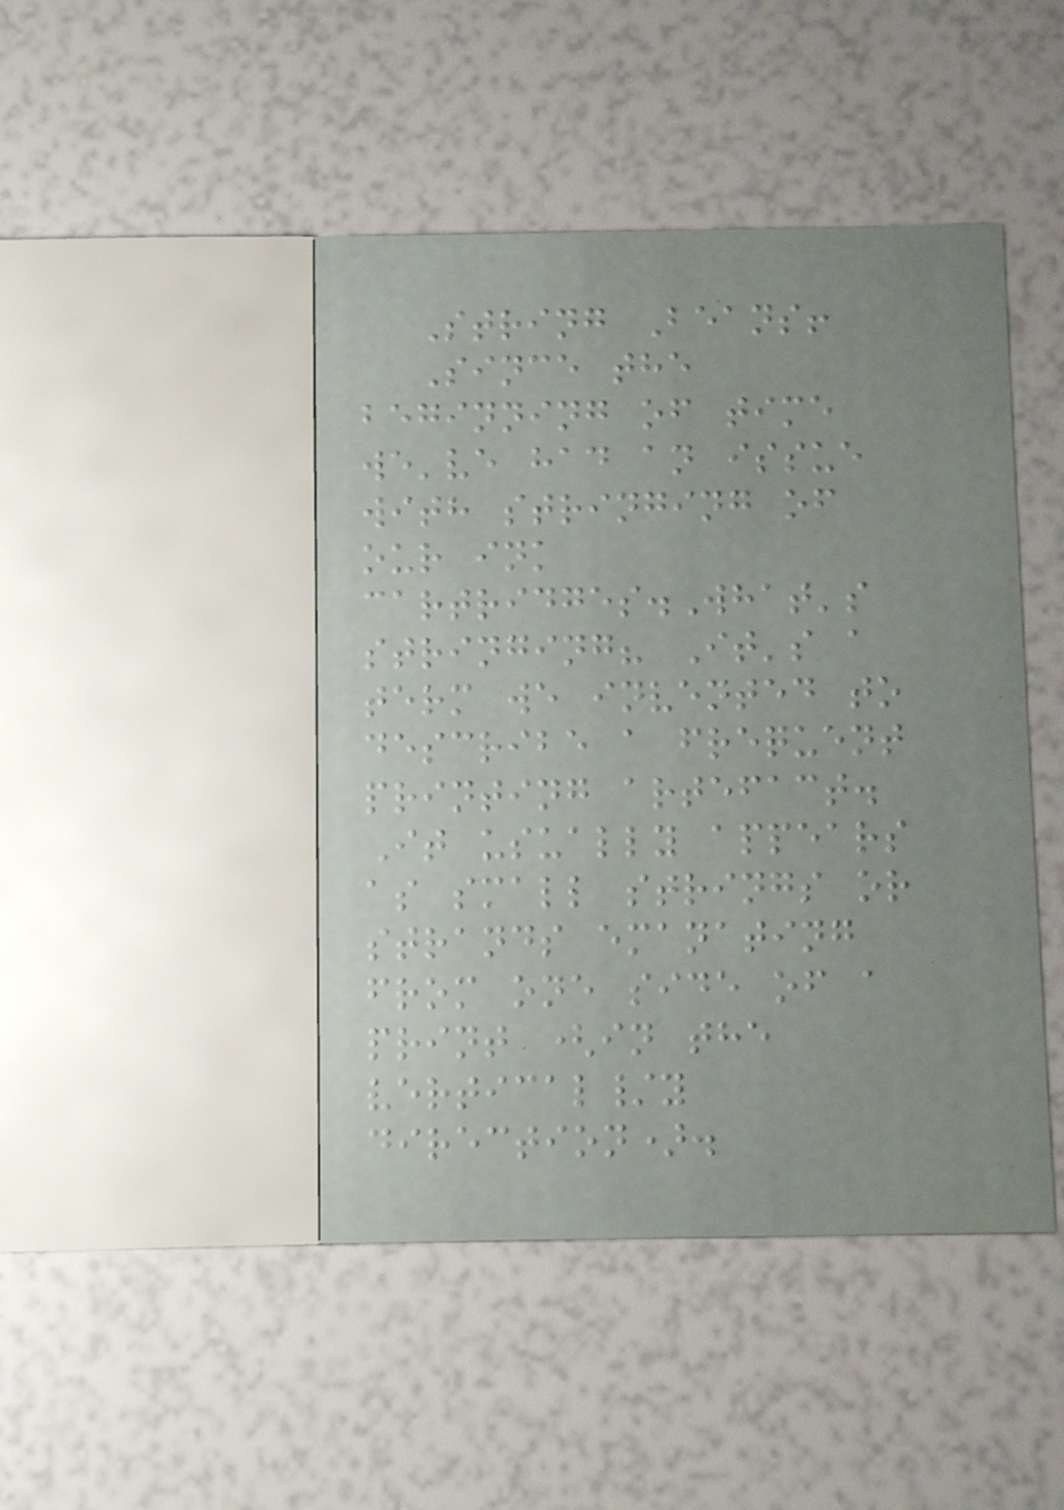String Beans!
Since the
beginning of time
we've had an issue
with stringing of
our ink
cartridges.What's
stringing? It's a
term we invented to
describe a frequent
printing artefact.
It usually appears
as small strings or
strands emanating
from one side of a
print (in the
vertical/y
direction).
